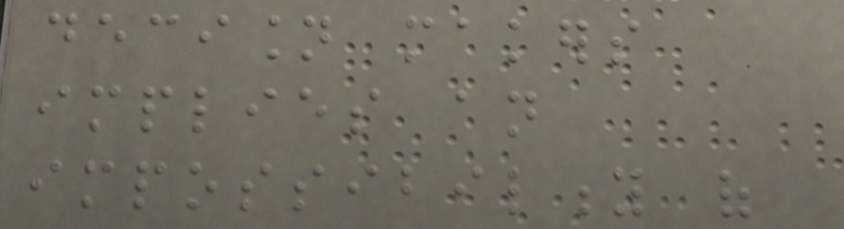decision makers
implies an
impossibility of
